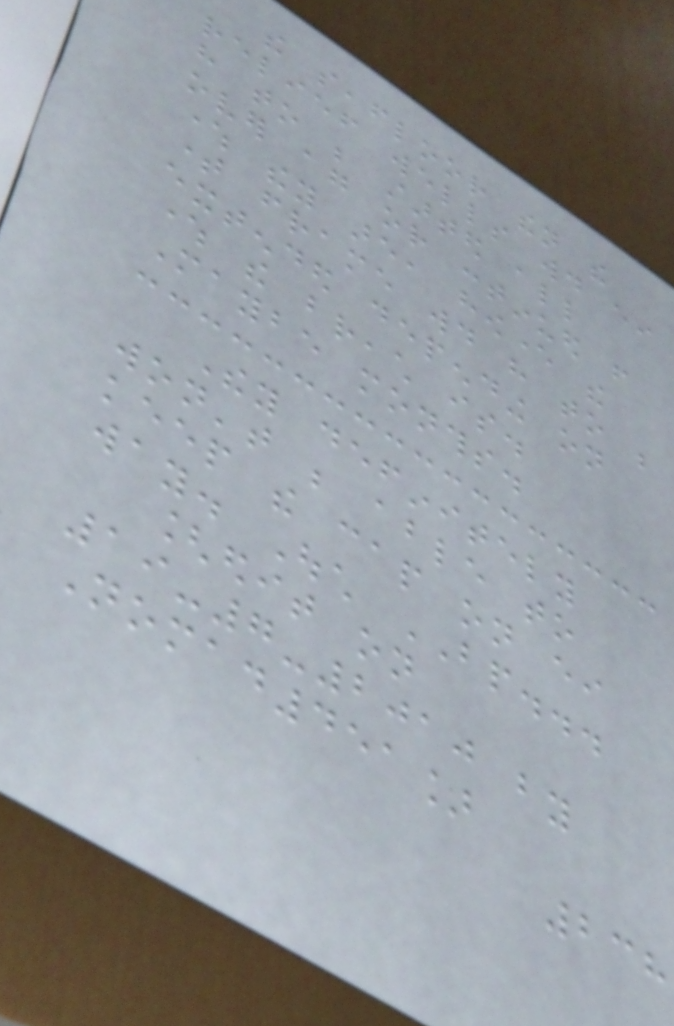the seafloor then the
relief wells would either
have to be started all
over again or continued from
where they are, however the
time frame would have to be
extended depending on
where the breach is.
Maybe months.
They definitely
won't be able to
keep the cap on either
way. Ouch BP...
[edit on
19-7-2010 by
Nomad451]
238
